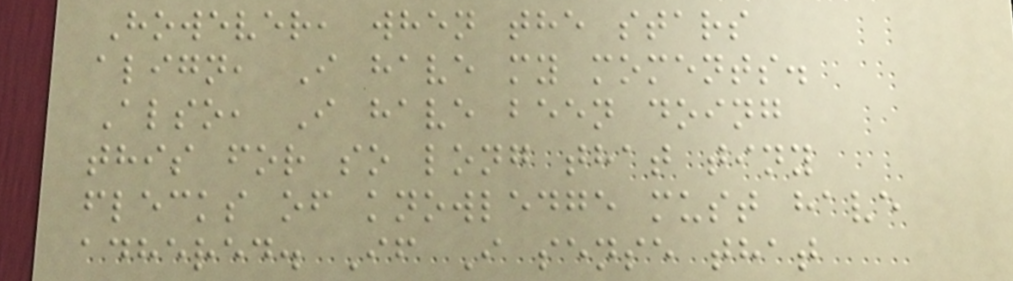However, when the stars
align, I have my moments.
Also, I have been doing
this for so long that tiny
flecks of knowledge must have
adhered. If I sense that
